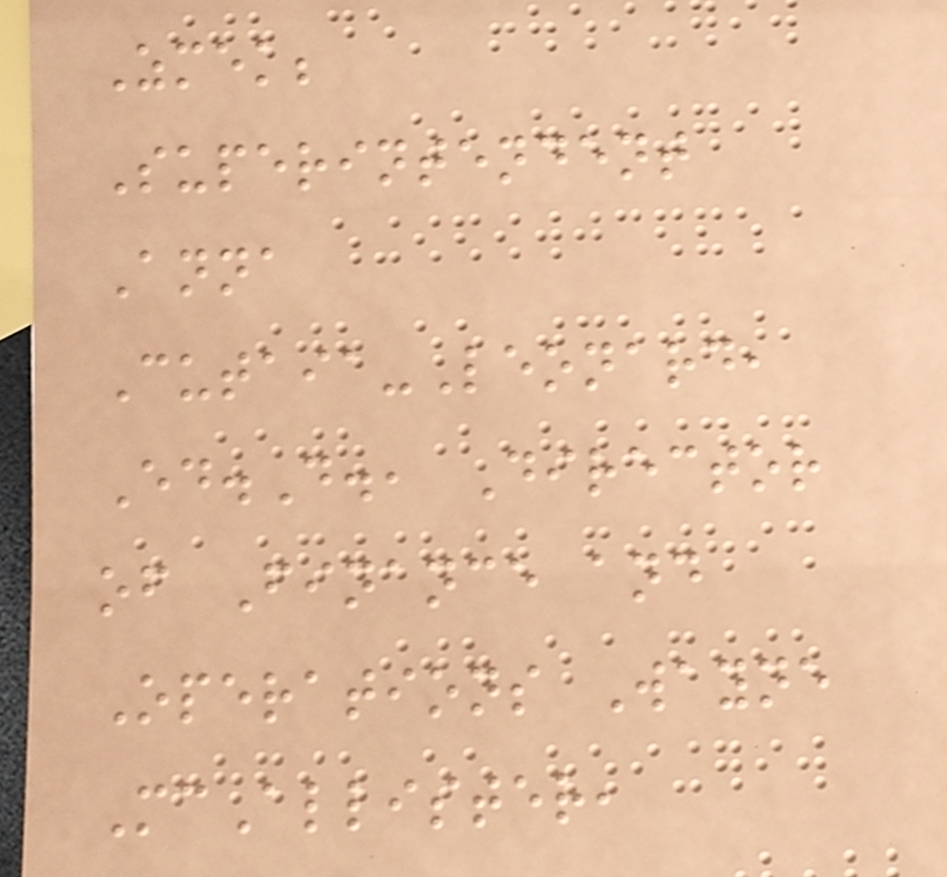Zmek;
Superintendent
Anna
Cutaia-Leonard,
Ed.D., Director
of Finance and
Operations Wayne
McAllister,
